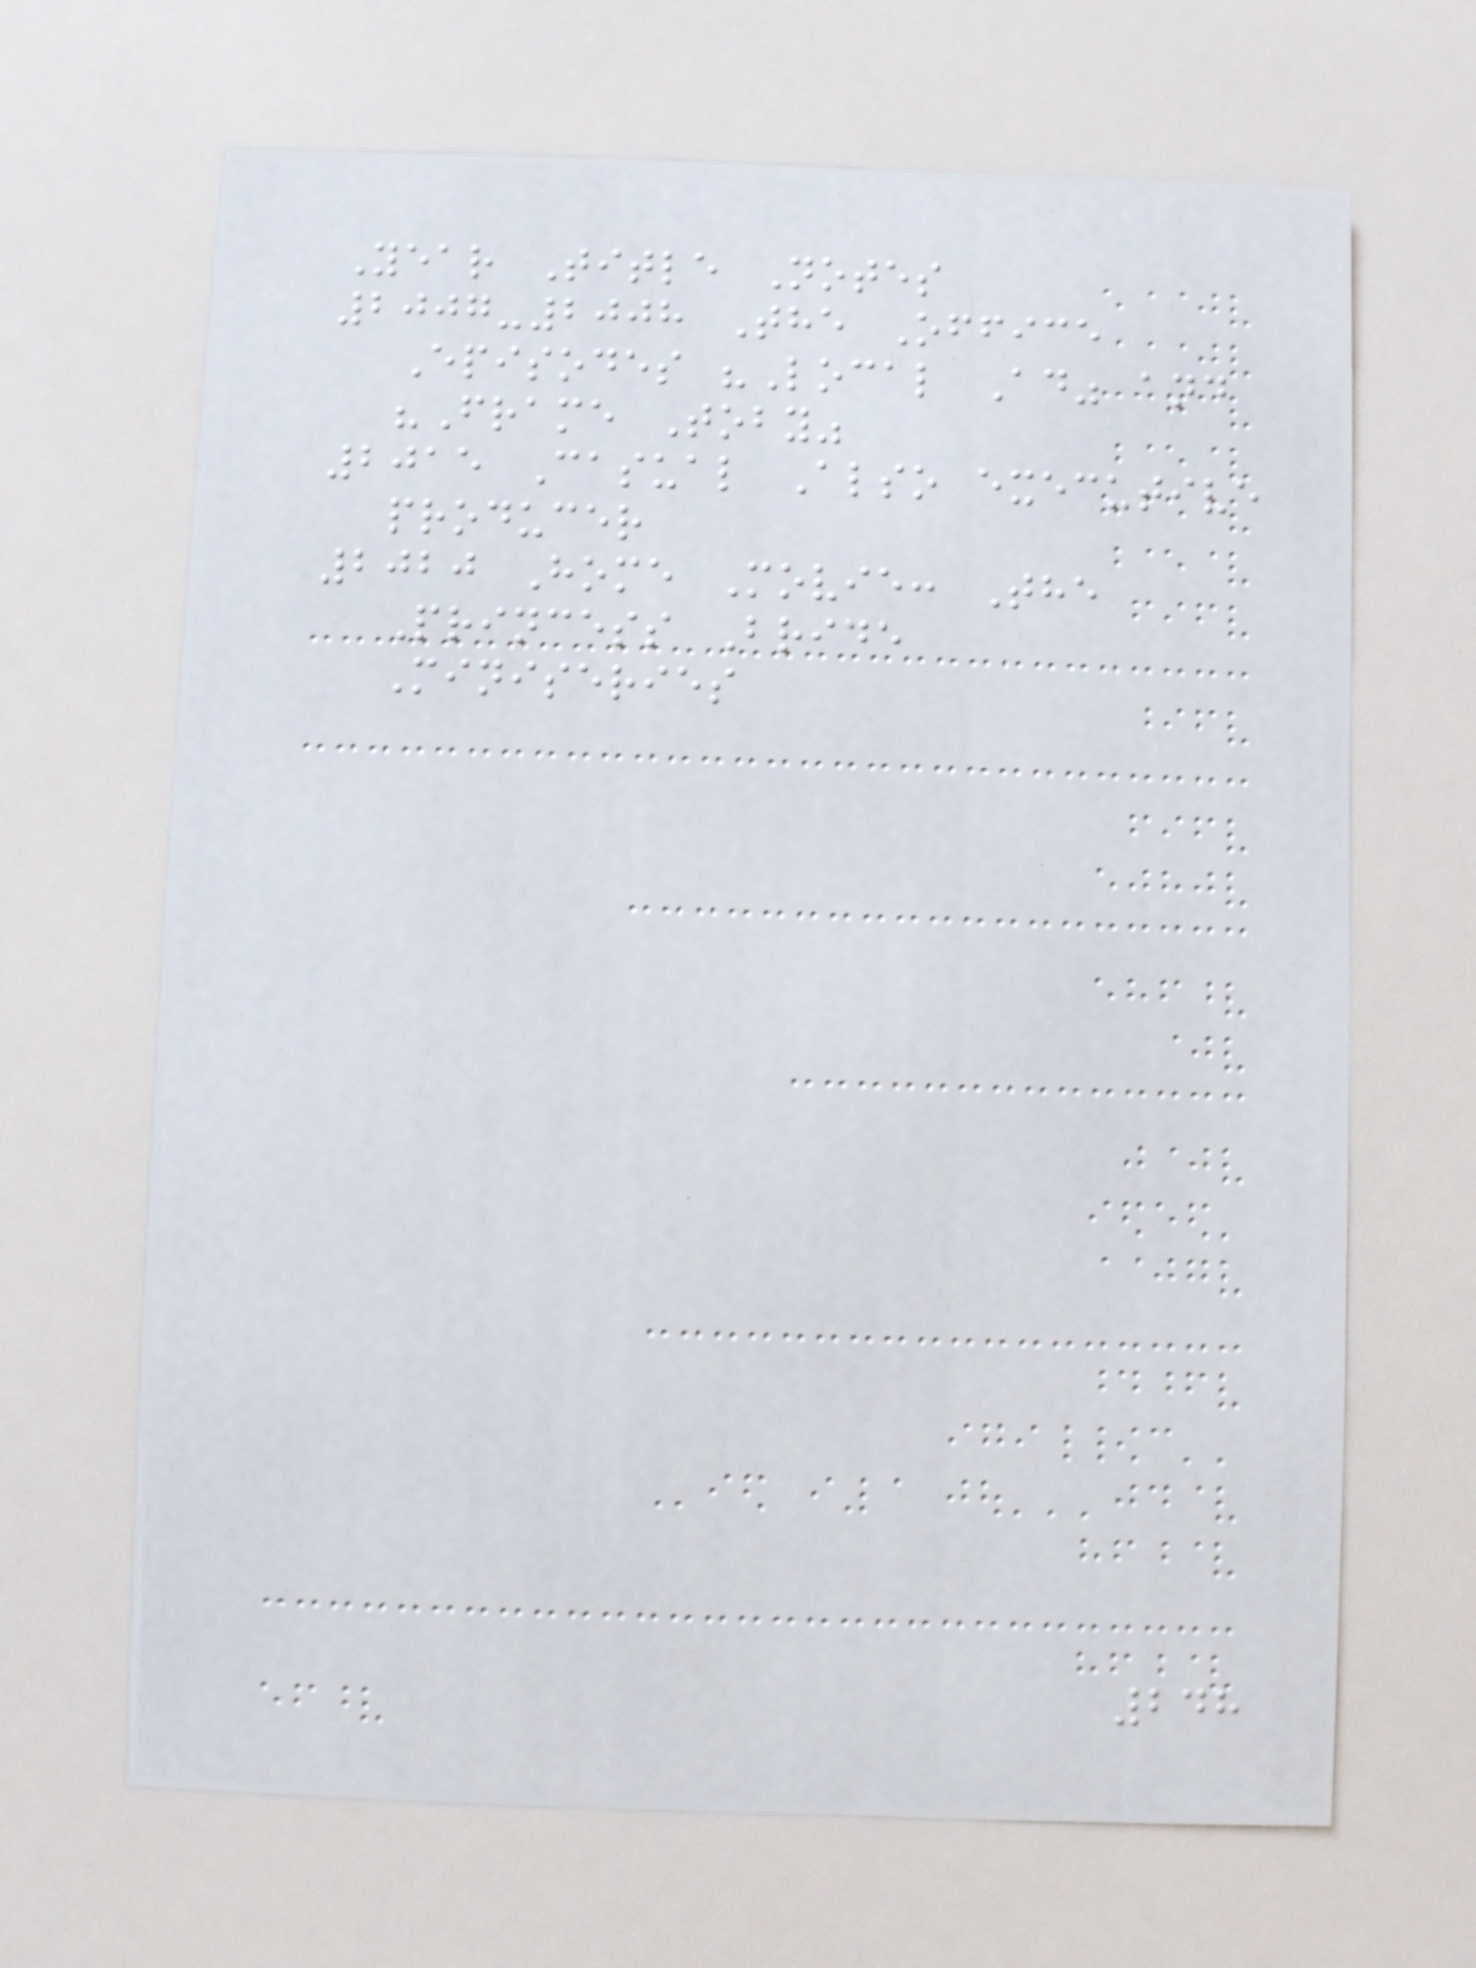Year Title Notes
2007-2008 The Office
Episodes "Local Ad" and
"Frame Toby"
2015 Casual Also executive
producer
2020 Home Movie: The
Princess Bride
Miniseries
248
